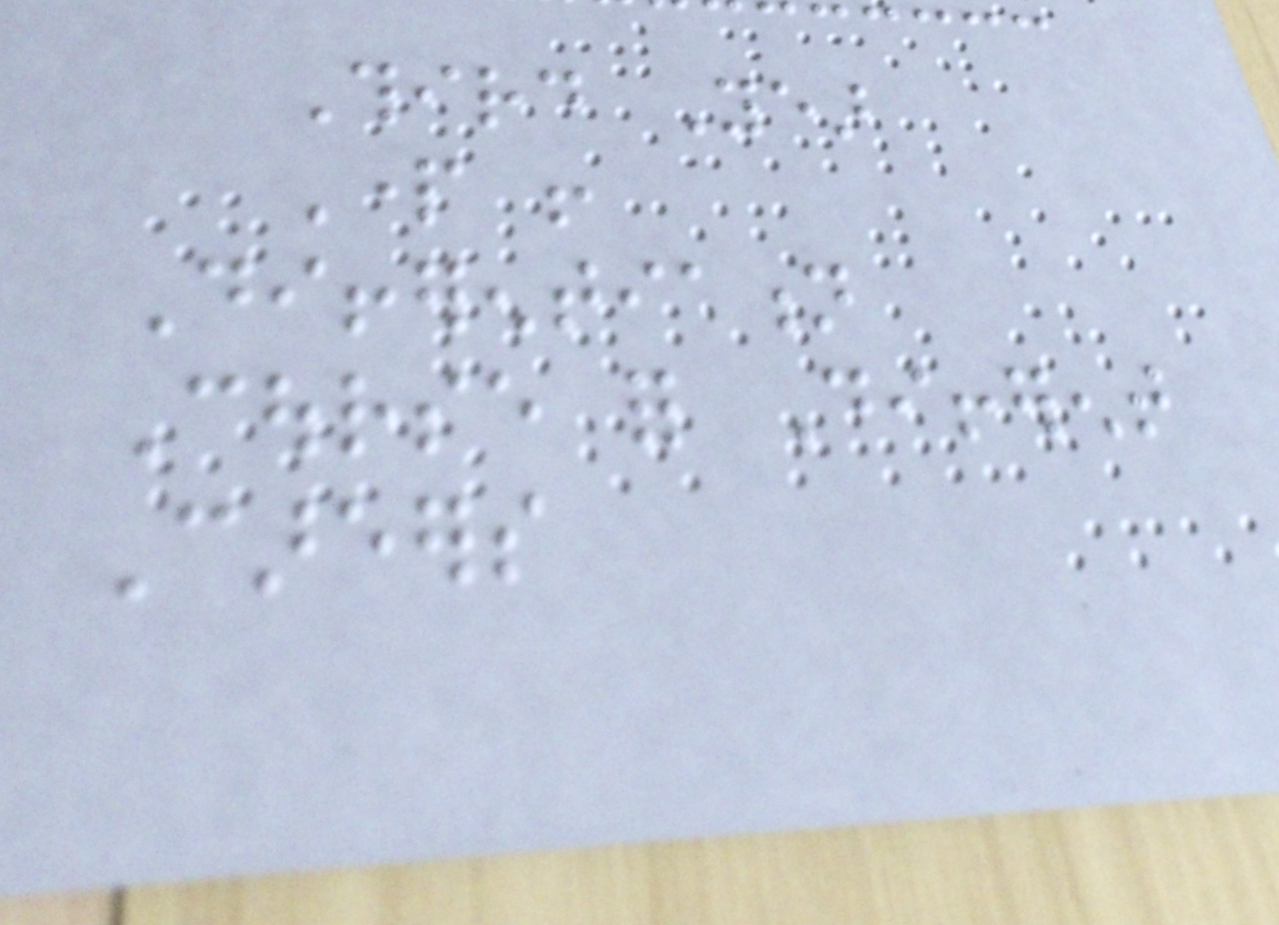Third Year
Part !
Differentiation
Course for Different
Careers
